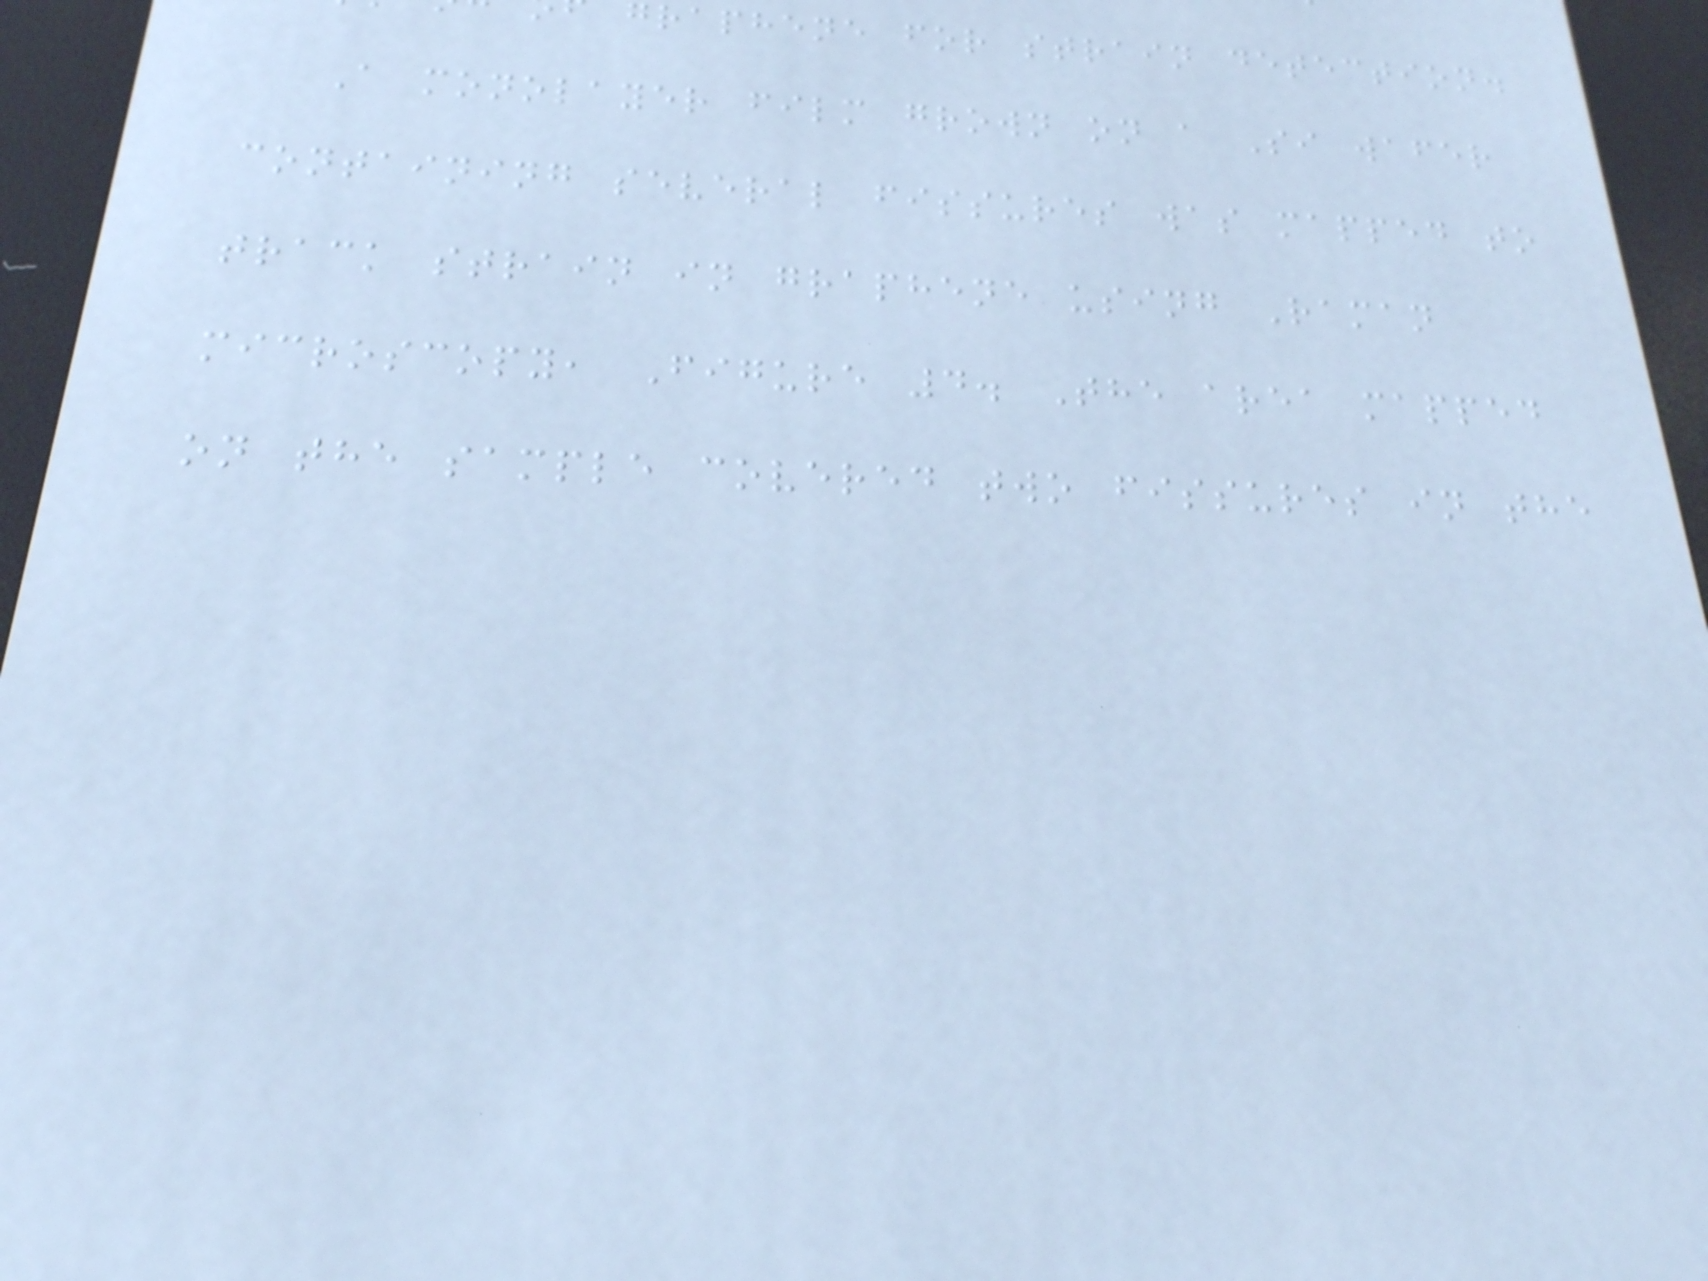graphene for strain detection.
A monolayer film grown on a Si wafer
containing several fissures was mapped to
track strain in graphene using Raman
microscopy, Figure 4. The area mapped
on the sample covered two fissures in the
